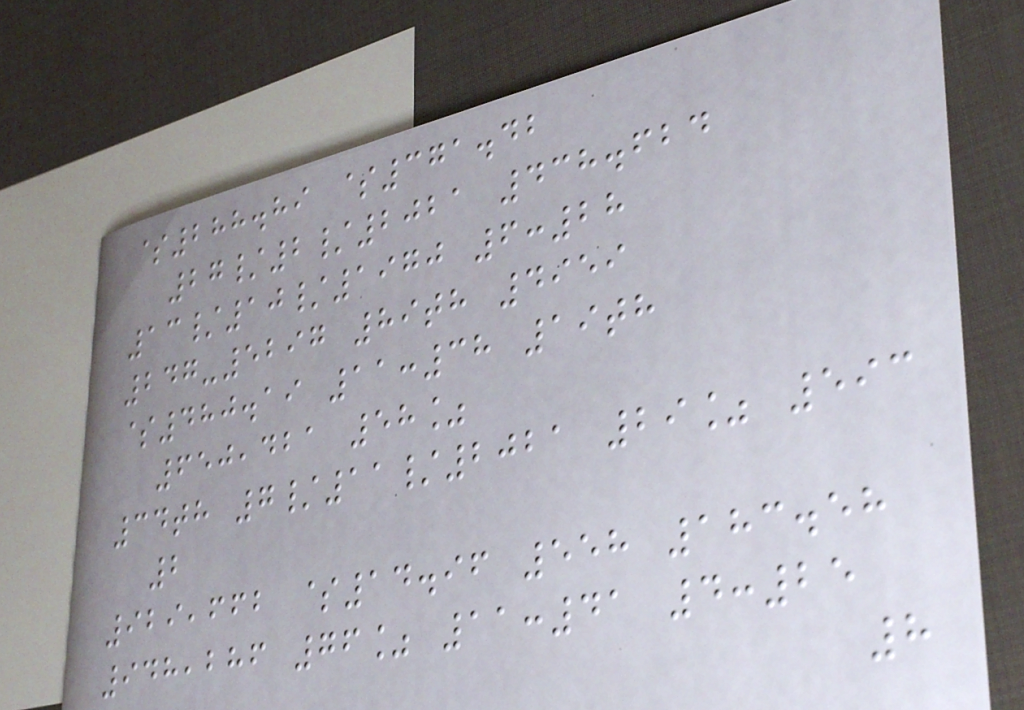$288.89 $371.42
27/2/2021 438.624
13/10/1970 6:28
247-5297 89th 4959
$480.19 11:38 19th
650,421 58%
34th 7/11/2021 29% 593
2
929,662 $14.96 558 183.58
948,286 76% 11:41 4:25
8
